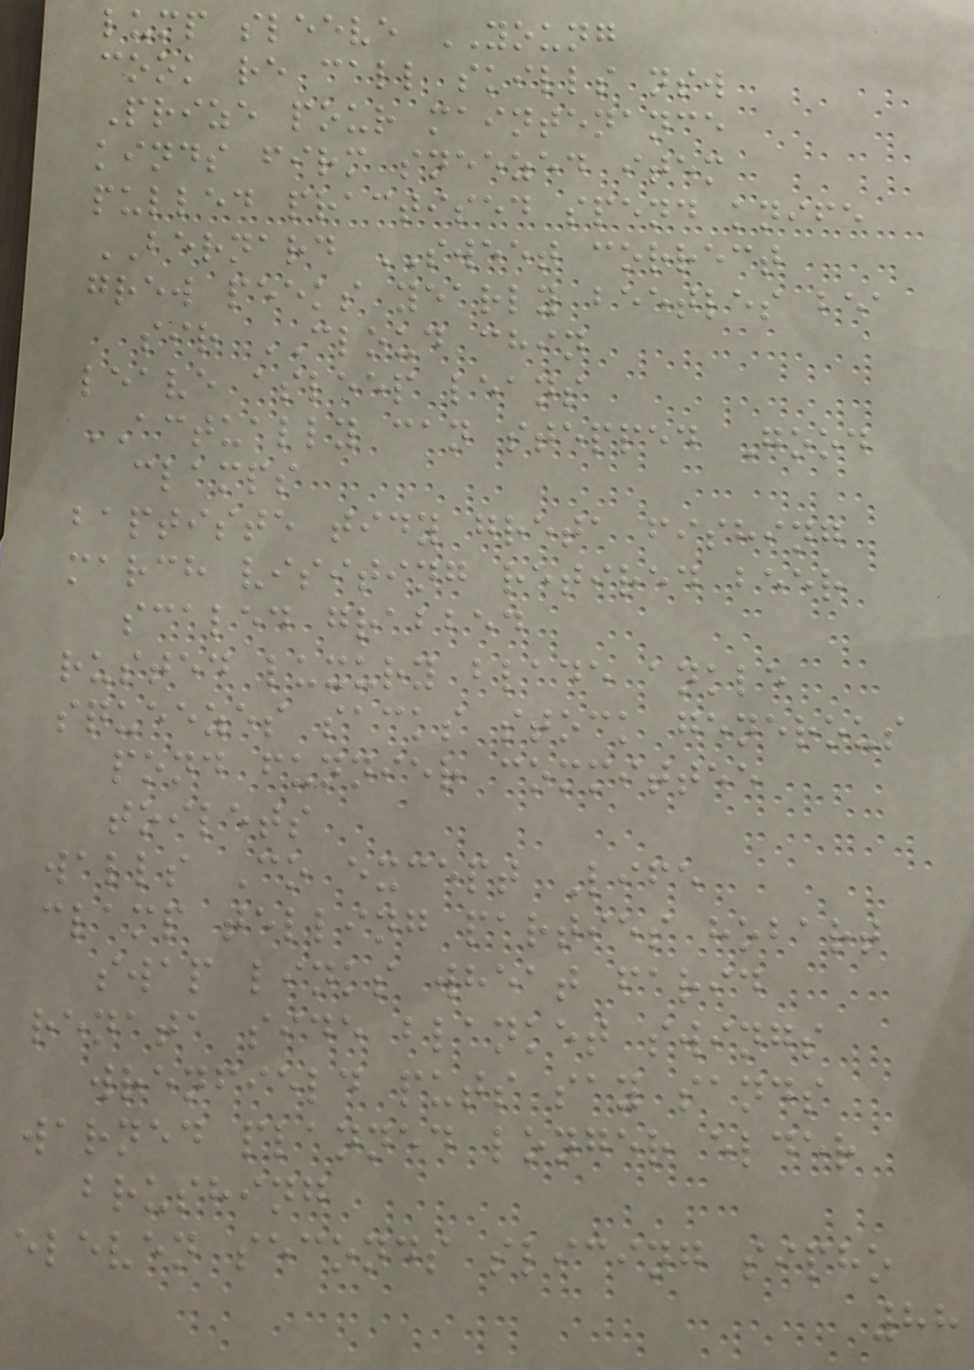lump sleeve YOUNG
cook re call skills nsw
Prize pour maintenance
kinds firm sneezed item
pulled practised spend knife
BERNARD SWEET correct
grew peeks yearly beetles bea
sir CLOUD chin
leave asleep leans
ACTUALLY can stepped Good
clamps
baptiste tidy greta fishing
march visiting retired beer
scaled grabbed
rusted luxury blade ankle
squeezes sacks stock generous
pond funnier committee
toilets
walls Co except Life
clamp telling parties hobart
swap links wheat farid
renata side blanket swings
wrenfield puts say sands
warned planned longer elder
brushing
eleven seconds slicing sipho
88
